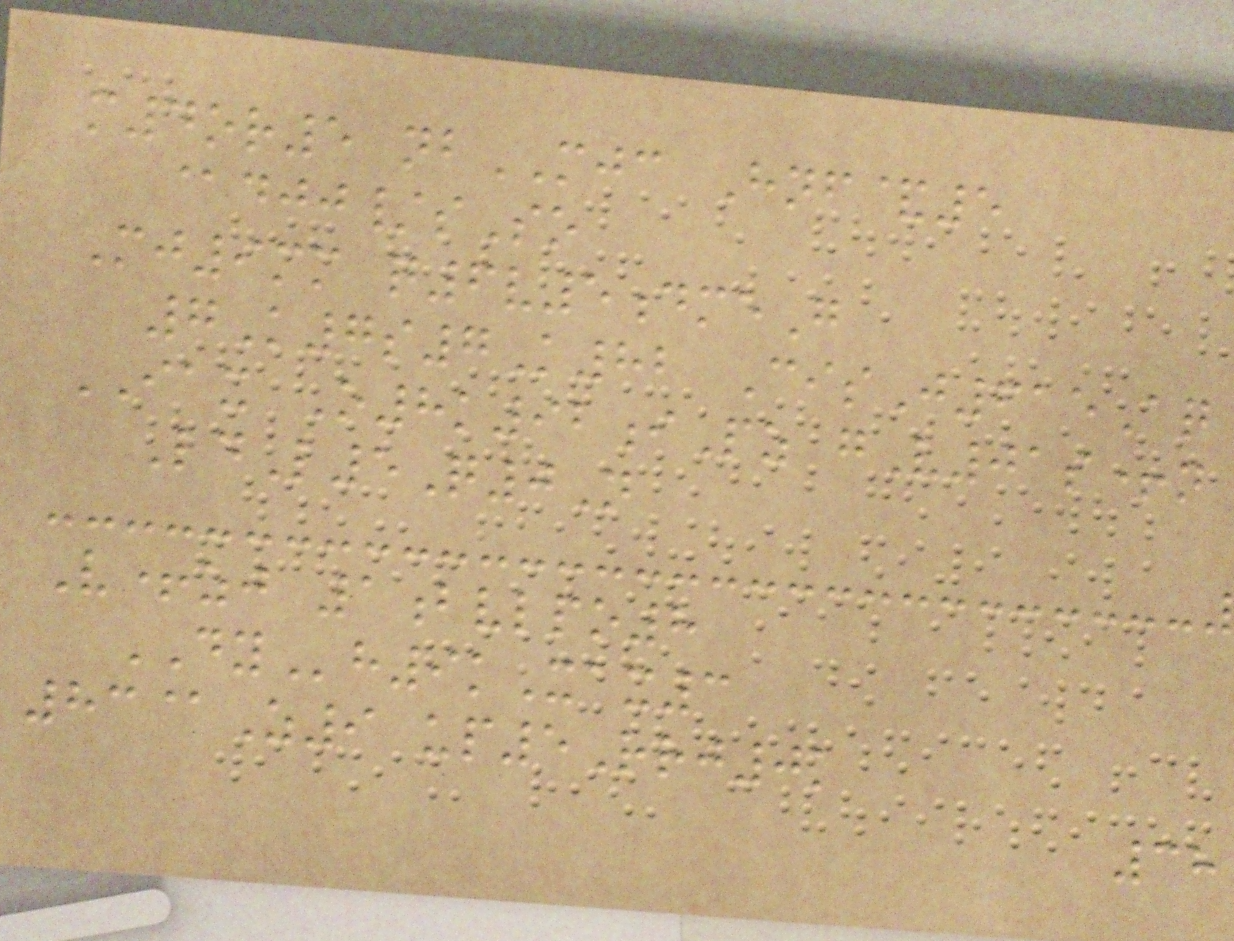m4or5 nbMJC Hnf&5
@djj/sSo
Mj9mm q6v5dmeG
7K7s7K82 CisJ615Aq
IAX O8k92iPz gV01s+n
LdL5Q0N
V+zj 1bvlpo8
DYh9kXax3
83@Z9 up5Rrj0k
38
